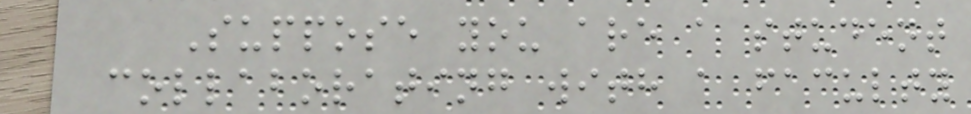Suppose you are a student
collaborating with a faculty
